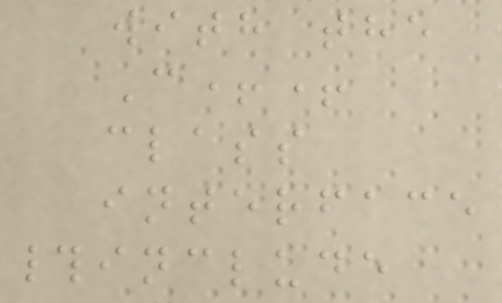with the
C++
class
interface
#include
